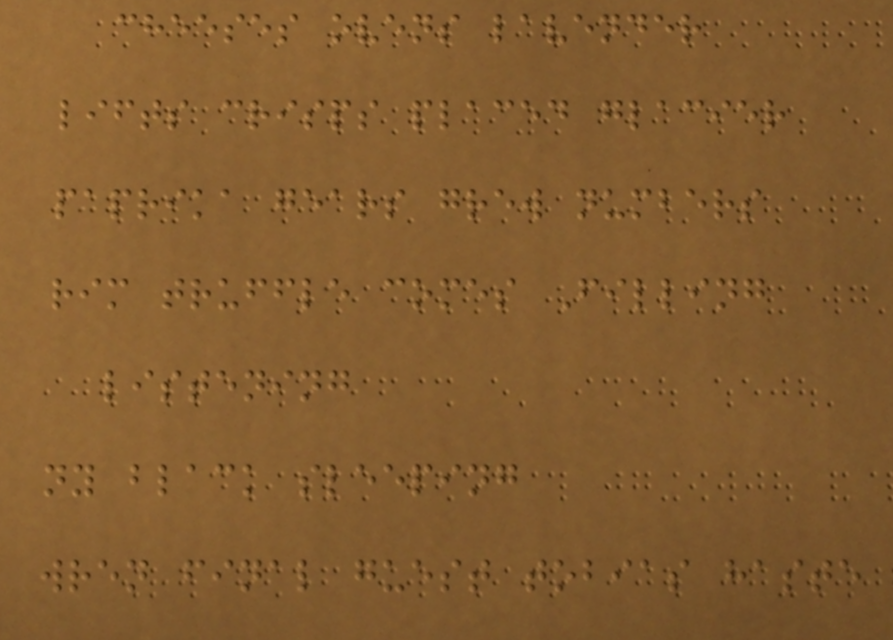cheeses ovens lavender
lifts crisps placed glacier
paprika gears grew numbers
rim truffle comes Filling
listening
ny black sleeping
wren final guest tobias haste
